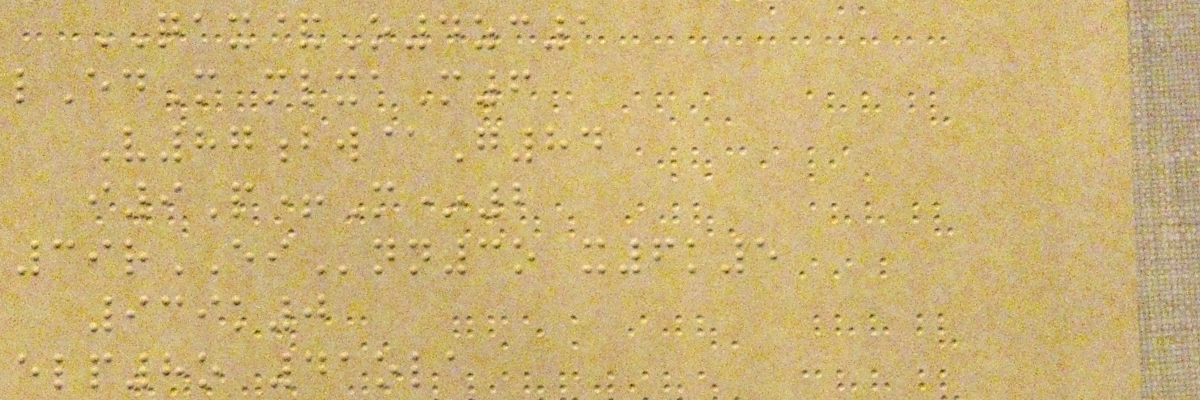QAX&O4zc1
lEdM mlxaM6
V87bw@G84
i9P+M*2
39rEInn3o x6k5
939k0
elp8o 41ola
